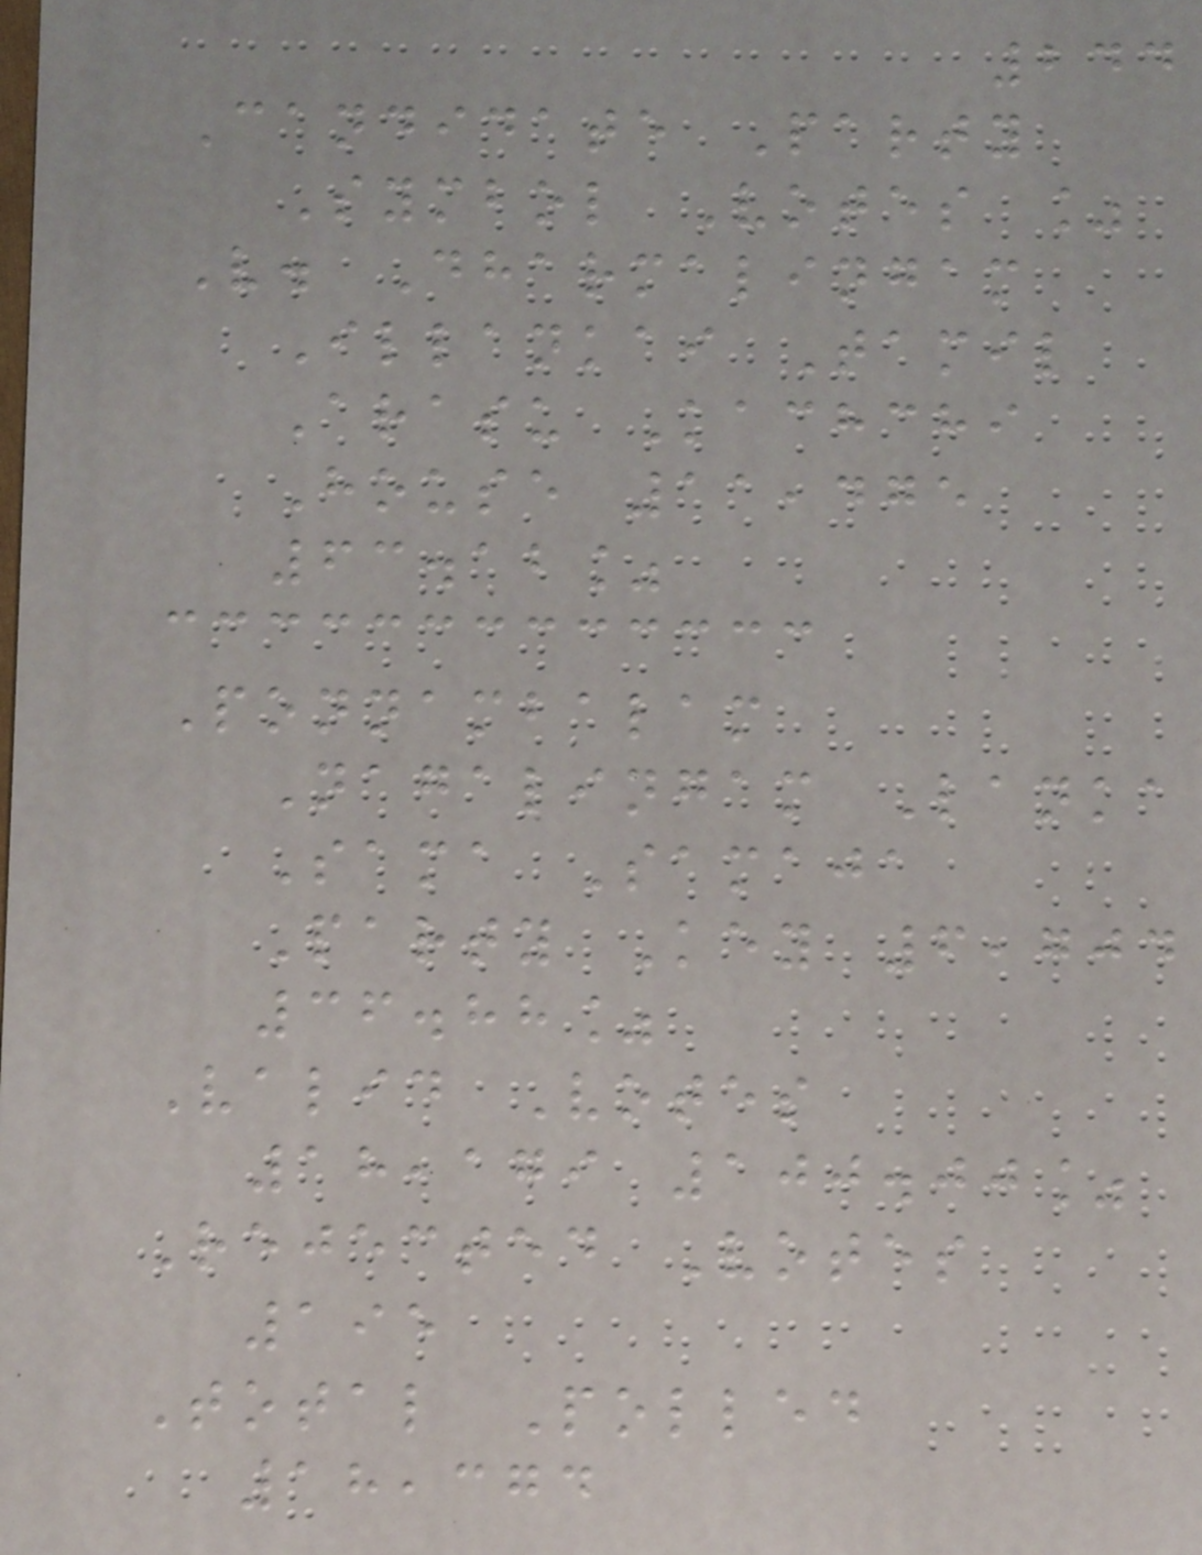244
Candidate Party
Symbol Votes %
V. Dharmalingam
Illankai Tamil
Arasu Kachchi
House 11,475
63.12%
Ponnambalam
Nagalingam Lanka
Sama Samaja
Party Key 6,704
36.88%
Valid Votes
18,179 100.00%
Rejected Votes
195
Total Polled
18,374
